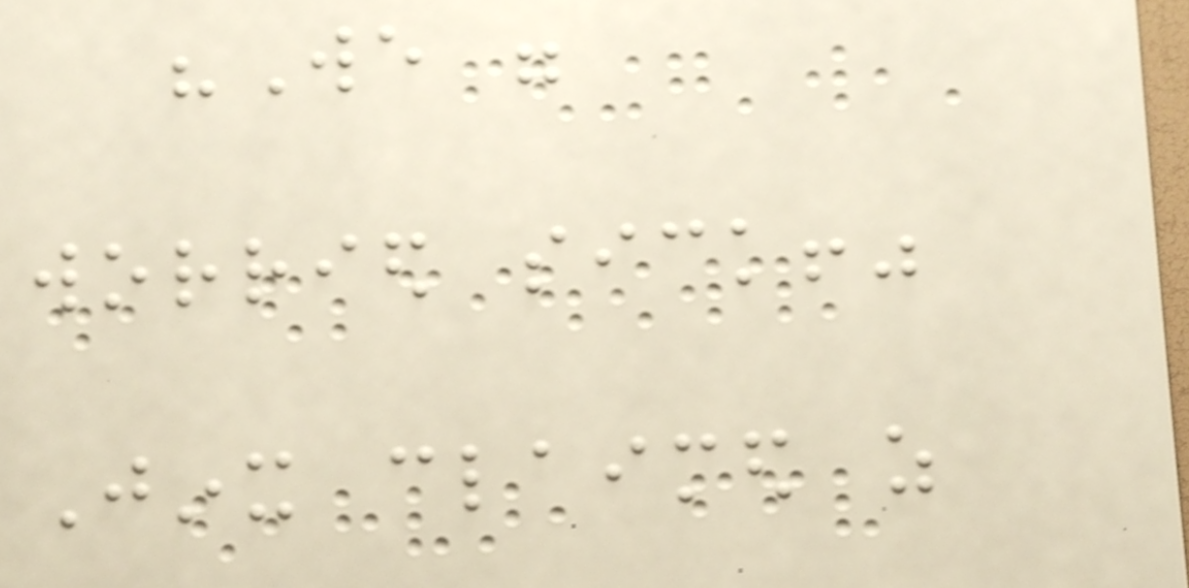"We were
worried sick!"
Jinx claimed as
